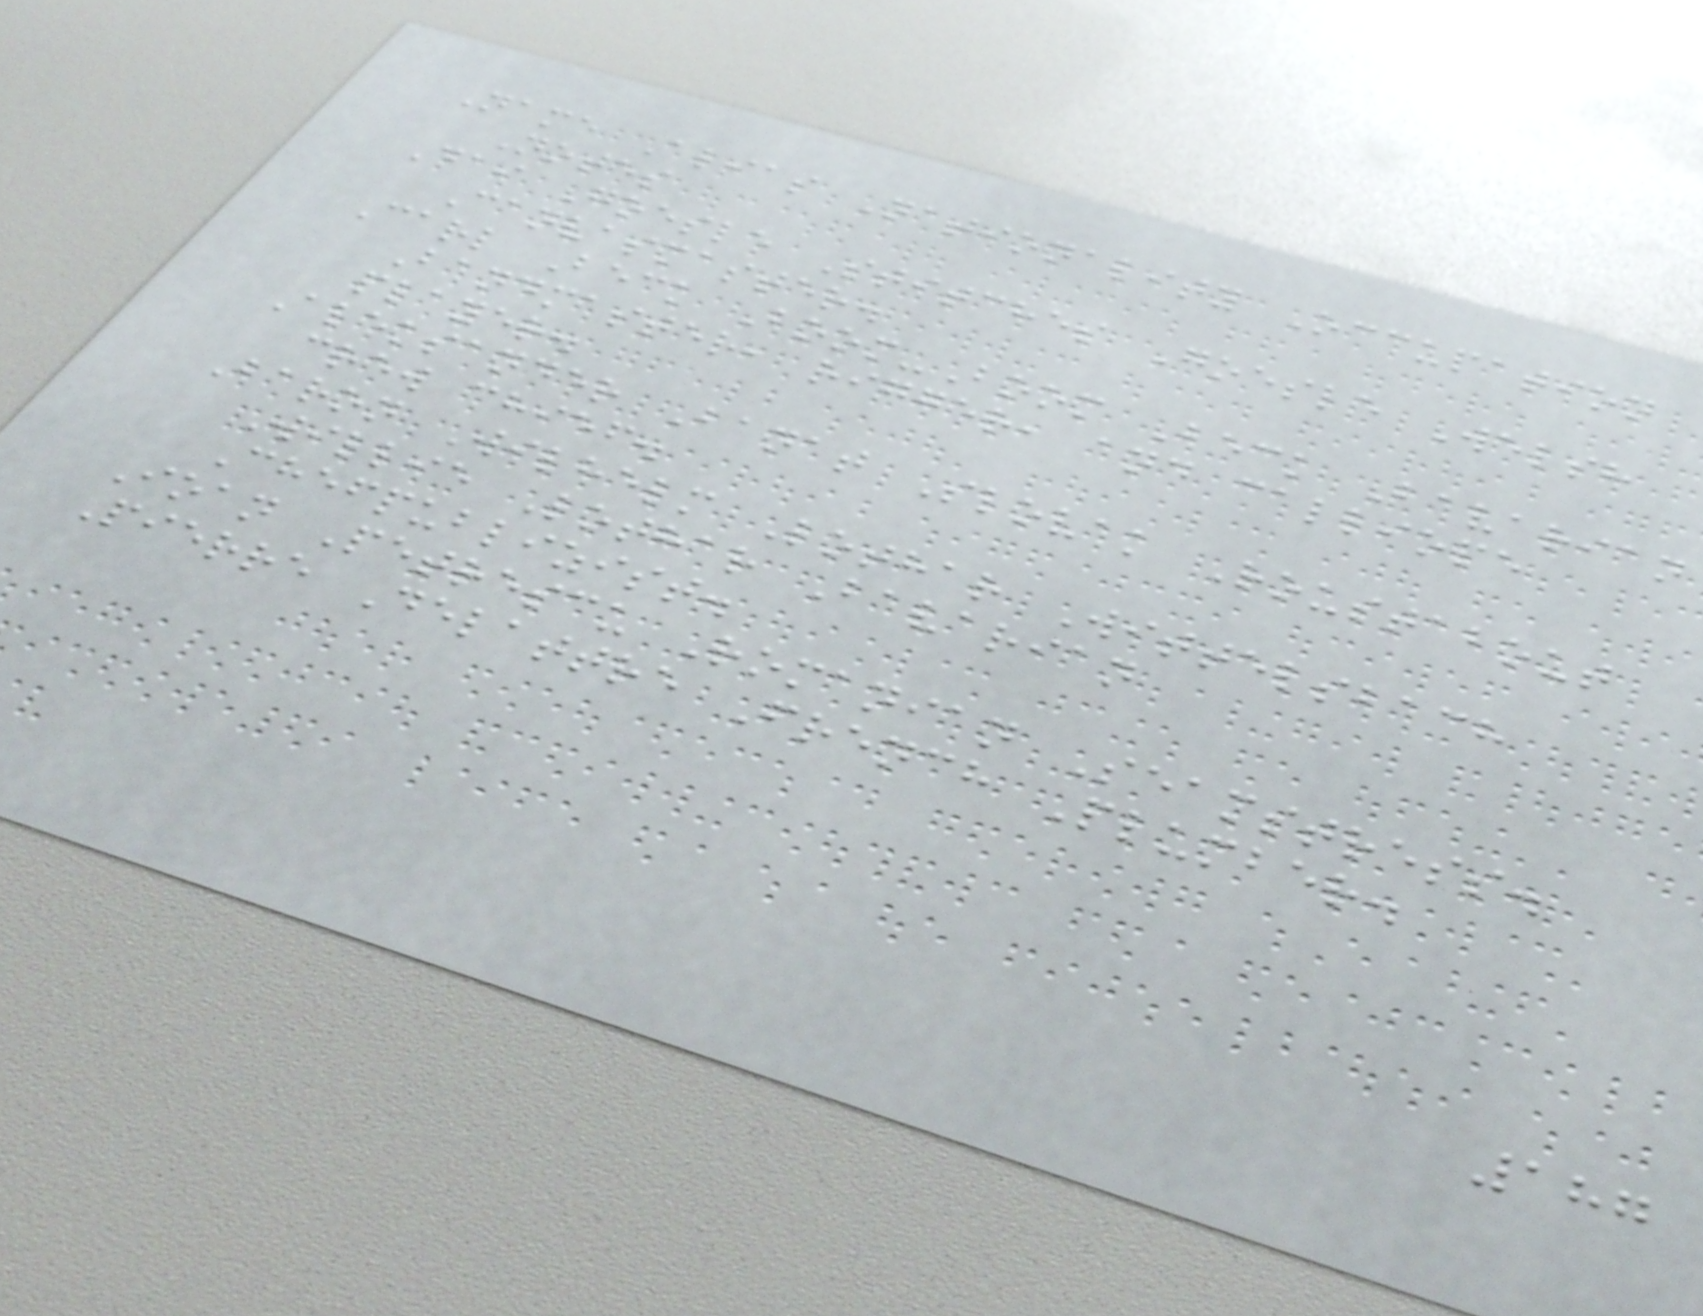Name Alias Nationality Occupation
Notes
Dai Goesle Stitches Goesle Welsh
Canvasmaster.
Carl Beck Boom-Boom Beck Bavarian
Bandmaster, rigger, and calliope
player.
Aleksander Banat Slovak Roustabout
crew chief.
Baron Wilhelm Lothar Wittelsbach
Willie Lothar Bavarian
Chefpublizist.
Ioan Petrescu Romanian Seamstress.
Pierre Delattre French Plumber.
187
